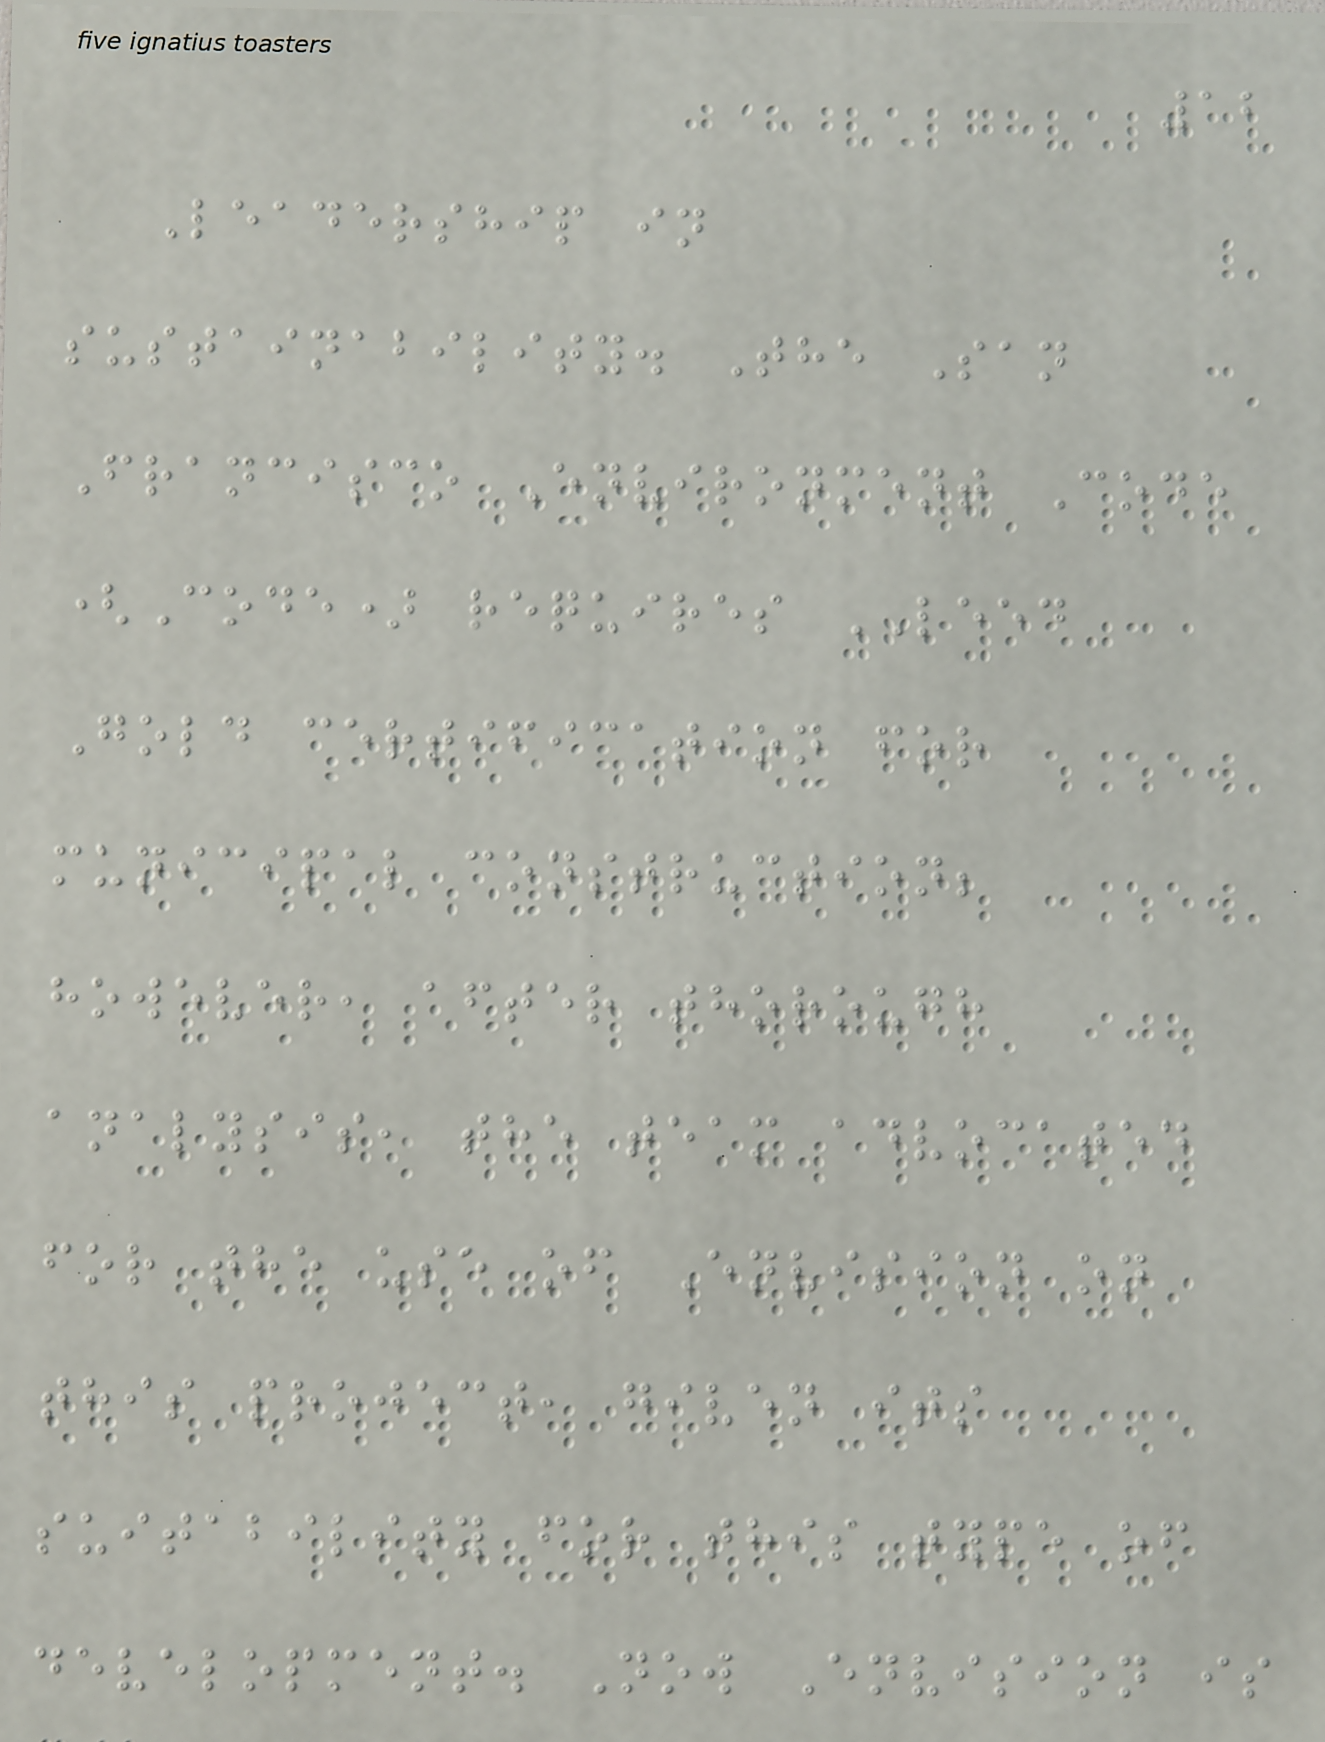12
Leadership in
sustainability. The San
Francisco Environment Code
(Code) requires LEED
Gold certification for
municipal construction;
however, after thorough
analysis, the team advocated
for the use of Envision on
this project, given its
suitability for this type of
development. Now Envision is
